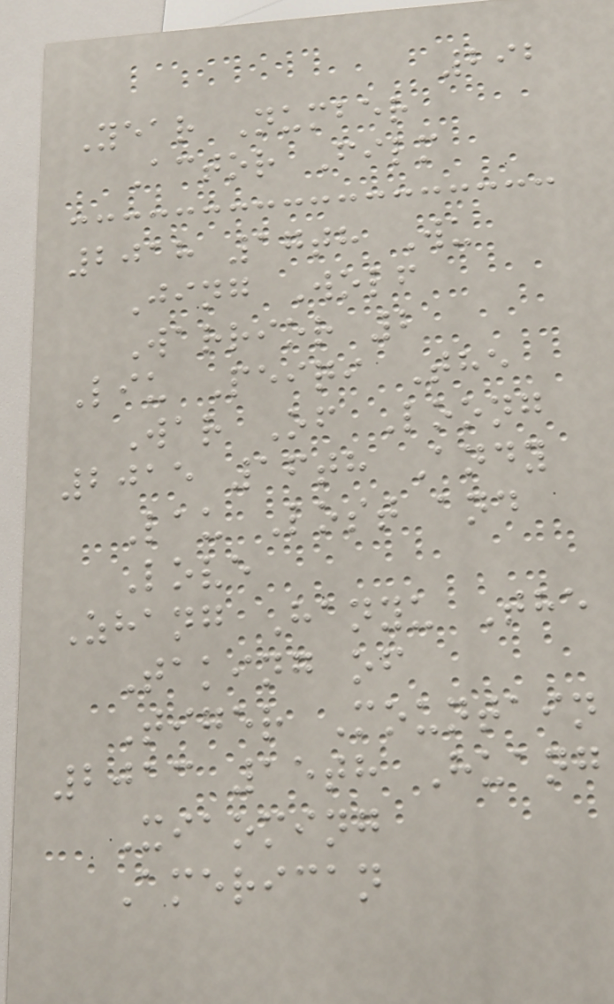292
Year Number
Actor Film
2018 17th Wu
Jing Wolf
Warrior 2
Liu Peiqi The
War Of Loong
2015 16th Andy
Lau Lost and
Love
Zhang Hanyu The
Taking of
Tiger Mountain
2013 15th Huang
Xiaoming
American
